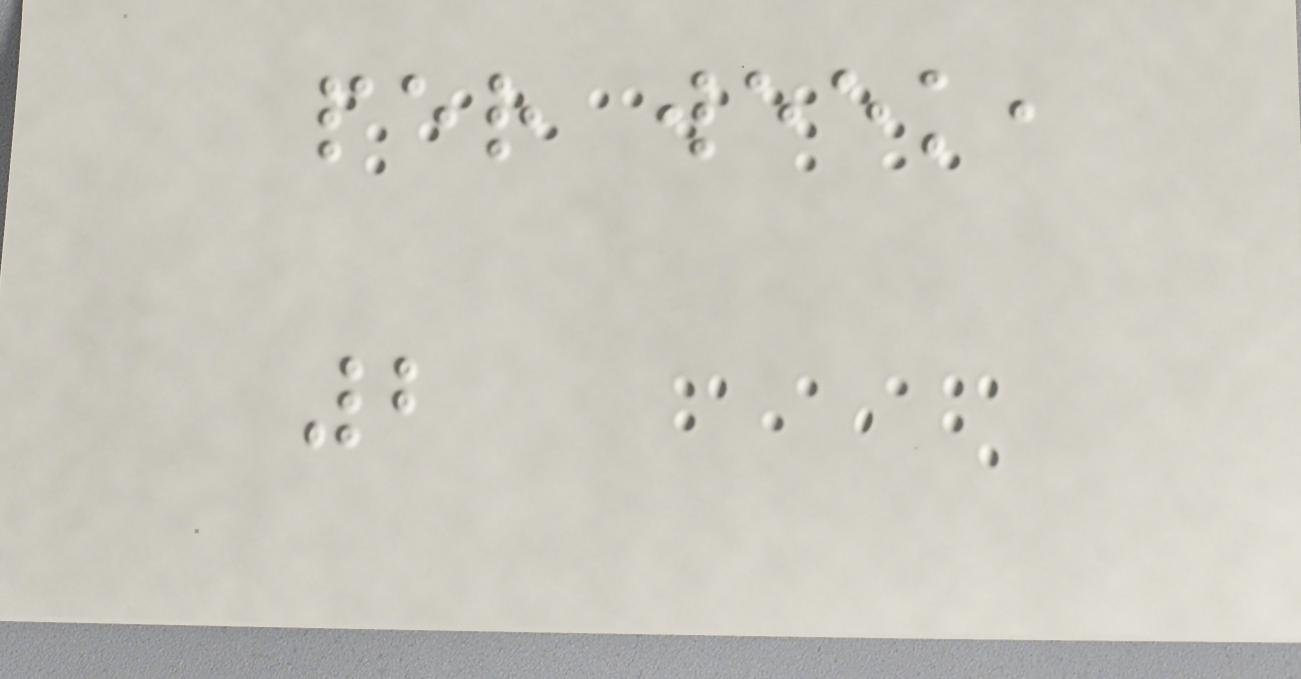per week,
2
